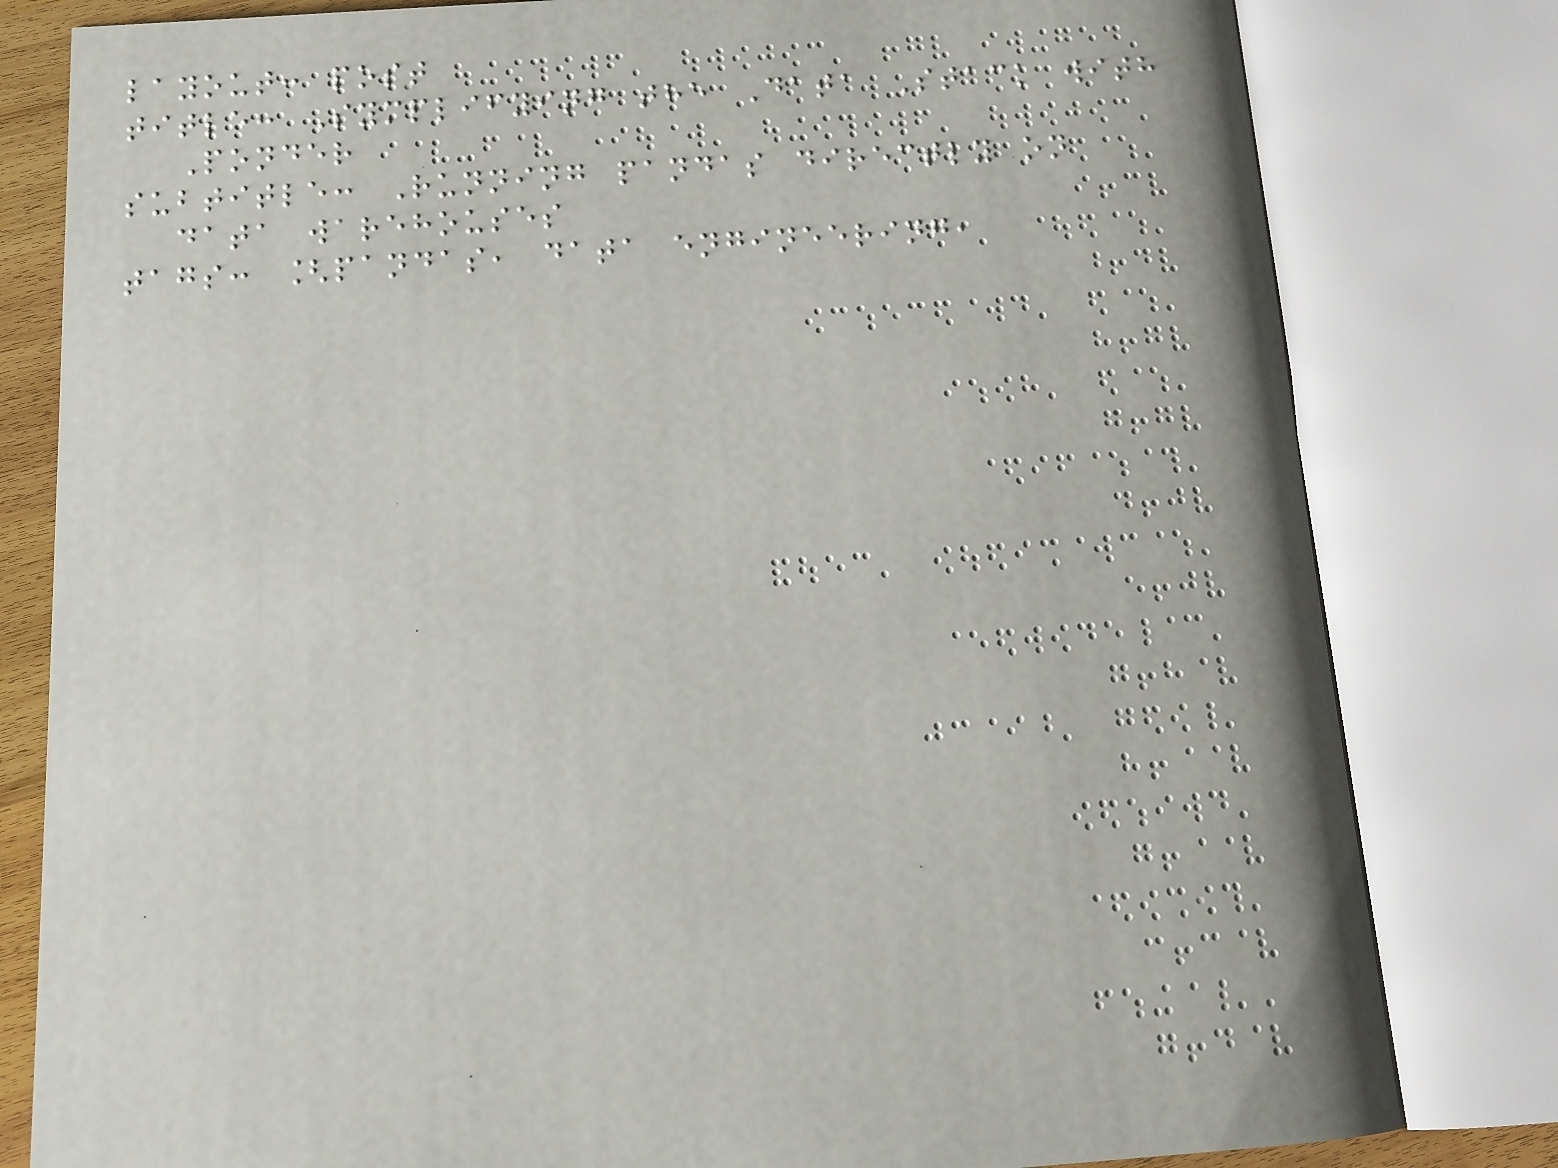layout: post
title: Symplifying the Data Stack with
Ponder
subtitle: Running pandas directly on
data warehouses
tags: [pandas, data engineering,
